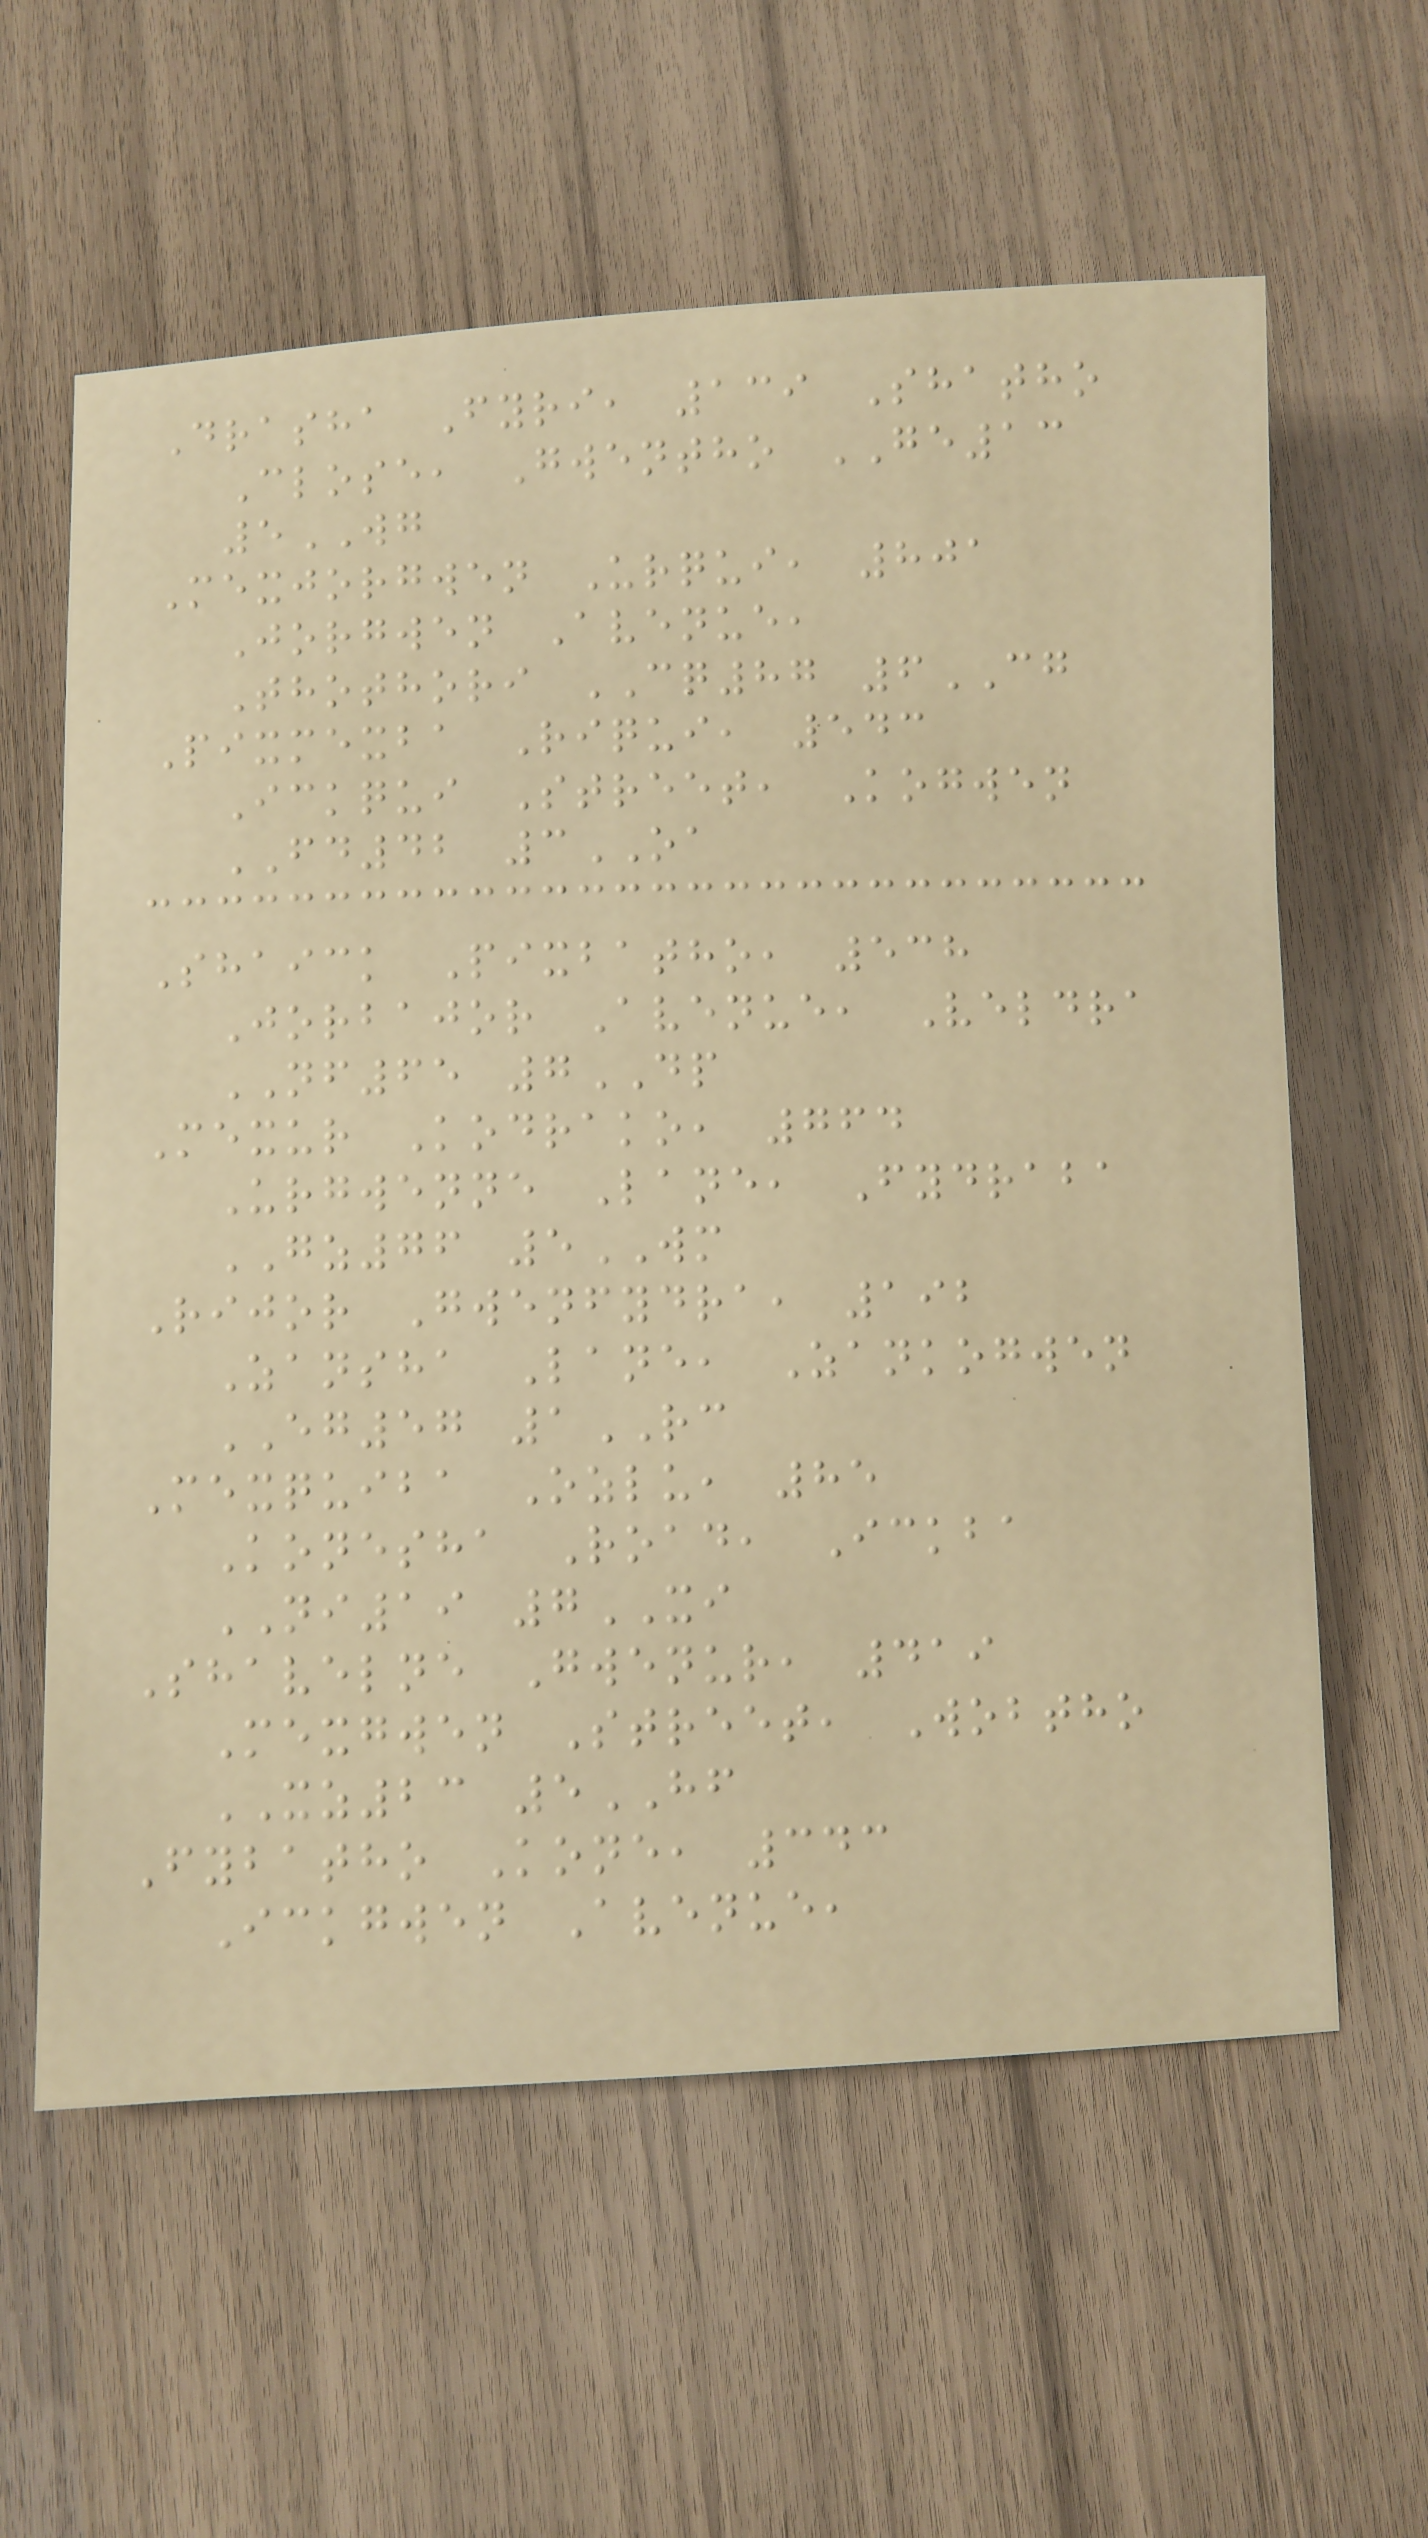Drasha Fyri, 139 Shatho
Close, Gwentho GE13
5WG
Mexjorgwen Urqui, 801
Jorgwen Avenue,
Thothori CQ87 6CG
Pixmexba Riqui, 543
Ickqui Street, Kogwen
FD42 3OA
Shaick Pixbatho, 538
Jorbajor Avenue, Veldra
NF65 7DP
Mexur Kodrako, 764
Urgwenne Lane, Fydraba
GZ76 5WM
Rijor Gwenfydra, 192
Zansha Lane, Zankogwen
EG57 1RC
Mexquiba Ozlu, 85
Konesha Road, Ickba
NI19 7XI
Shavelne Gwenur, 419
Mexgwen Street, Wobtho
XZ23 5HF
Fybatho Kone, 343
Ickgwen Avenue,
